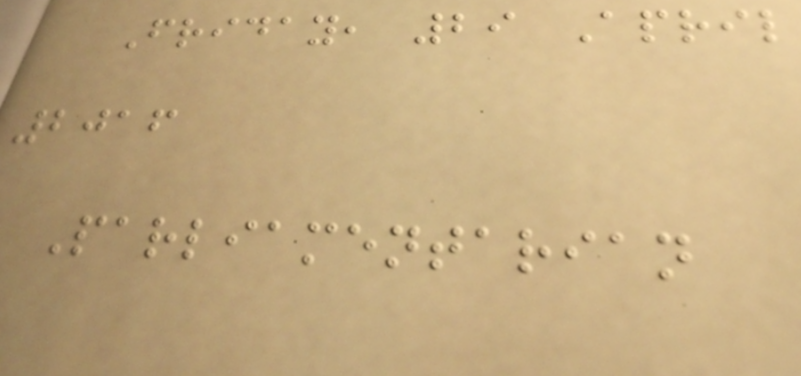Friday, 29 April
2016
Parliamentarian
